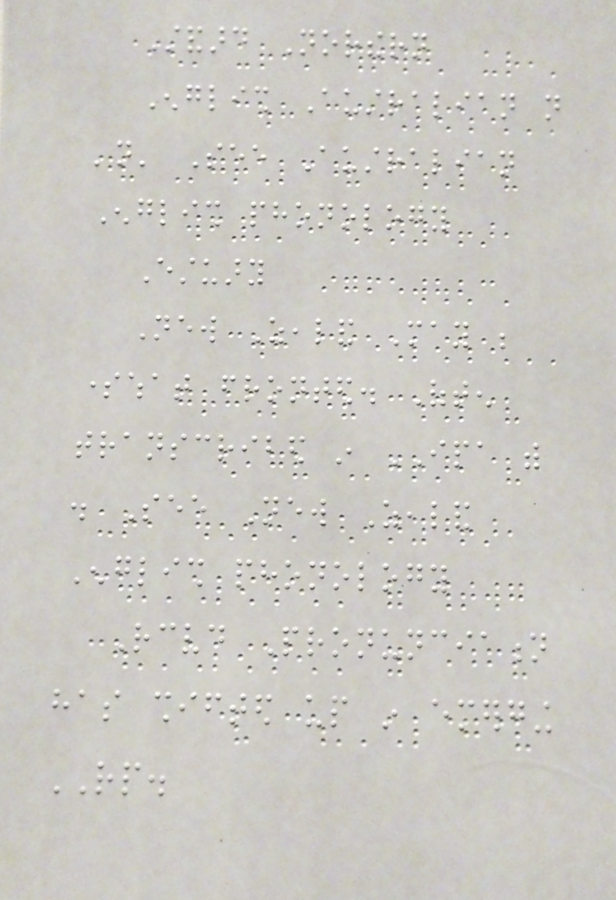Standard Northern
English Australian not
'not' See Australian
English phonology
Estuary
New Zealand May be
somewhat fronted. Often
transcribed in IPA with
. See New Zealand
English phonology
Received Pronunciation
has shifted up in emerging
RP.
